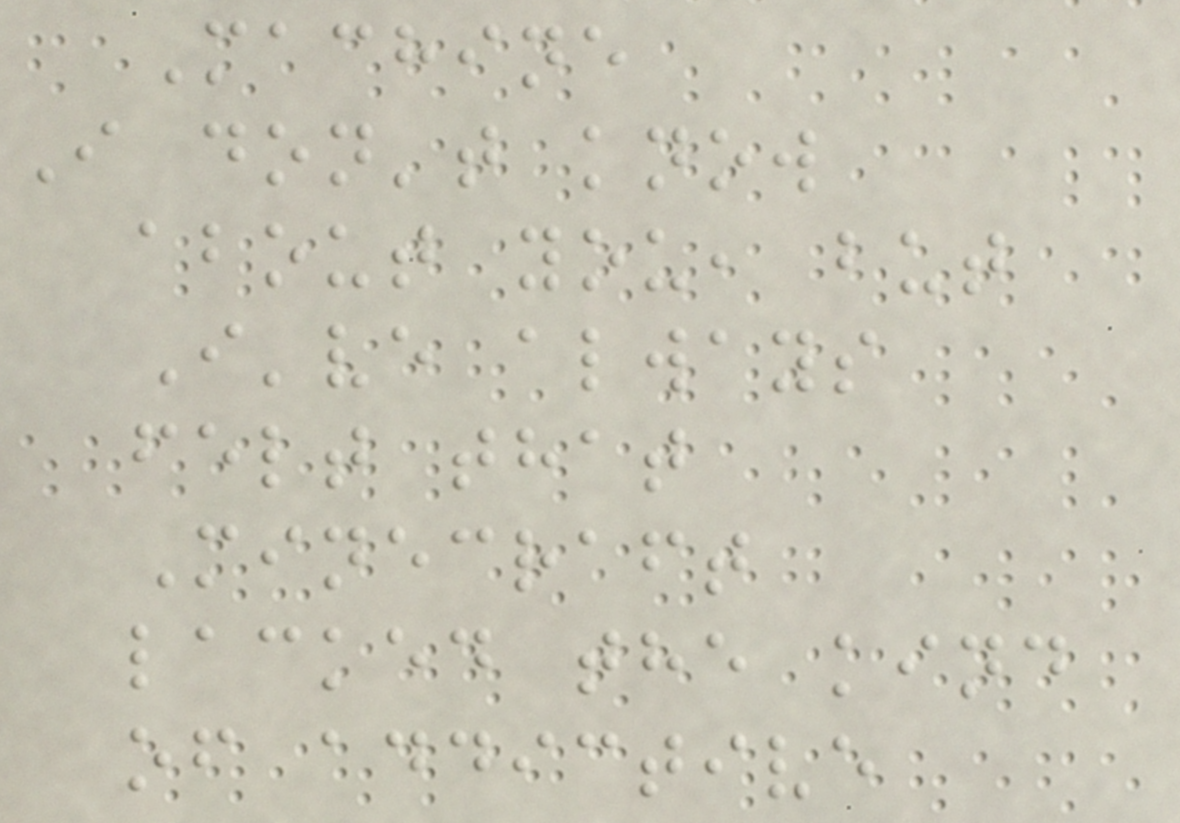Machine
I don't know
about you, but
I've always
felt that
Minecraft
lacked the kind
of addictive
